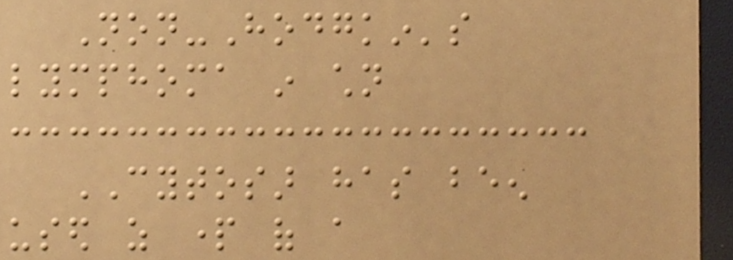Non-Hodgkin's
lymphoma in children
CYTOSAR has been
used as part of a
